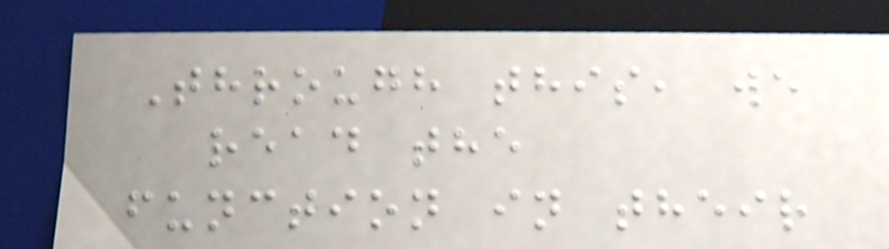Through this, we
read the
function in their
